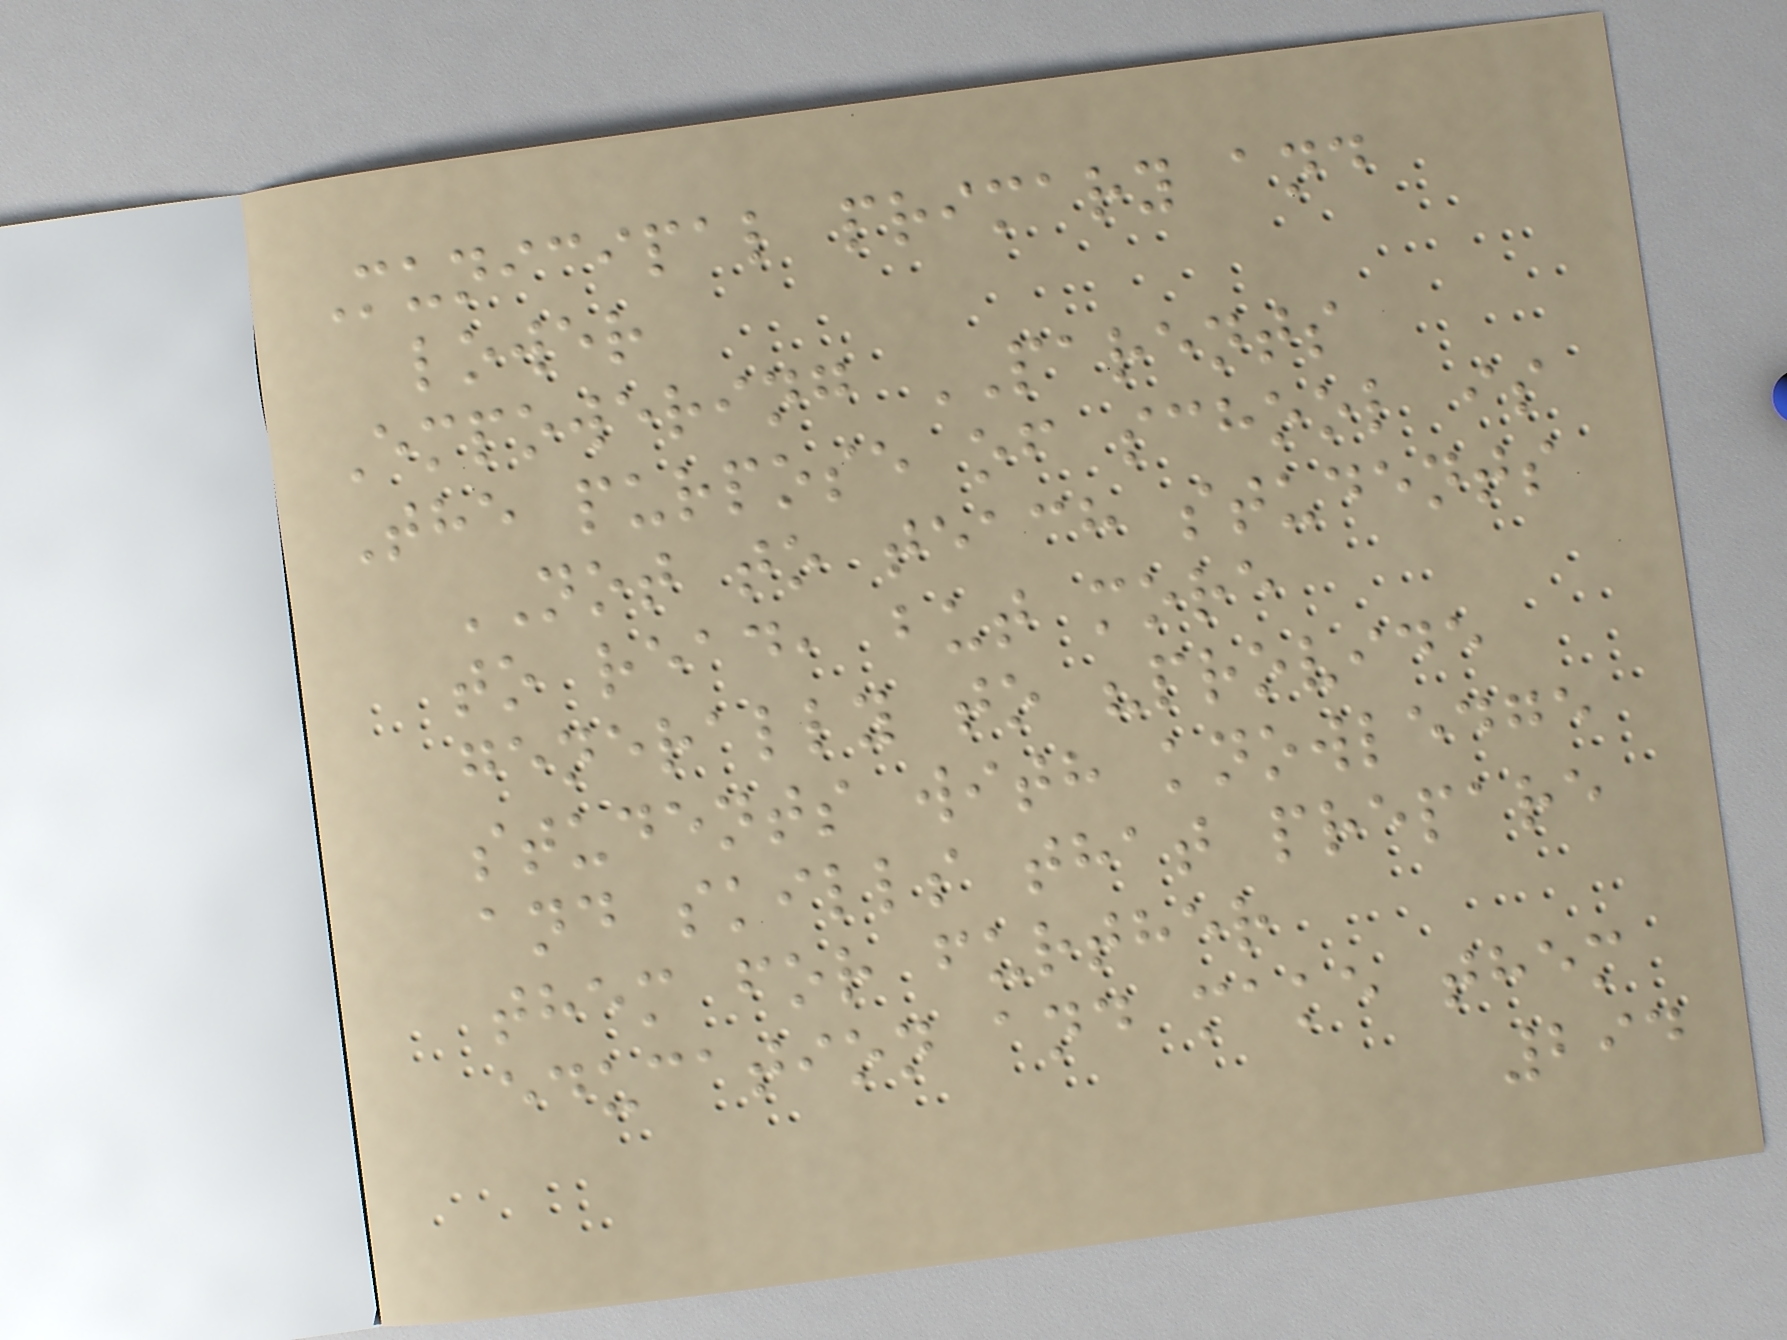Municipal primary and
lower
Empowering PARENTS
The purpose of school is
NOT to teach students
to read, but more
generally to "provide
students with knowledge
and skills that prepare
them for further
education and make them
294
